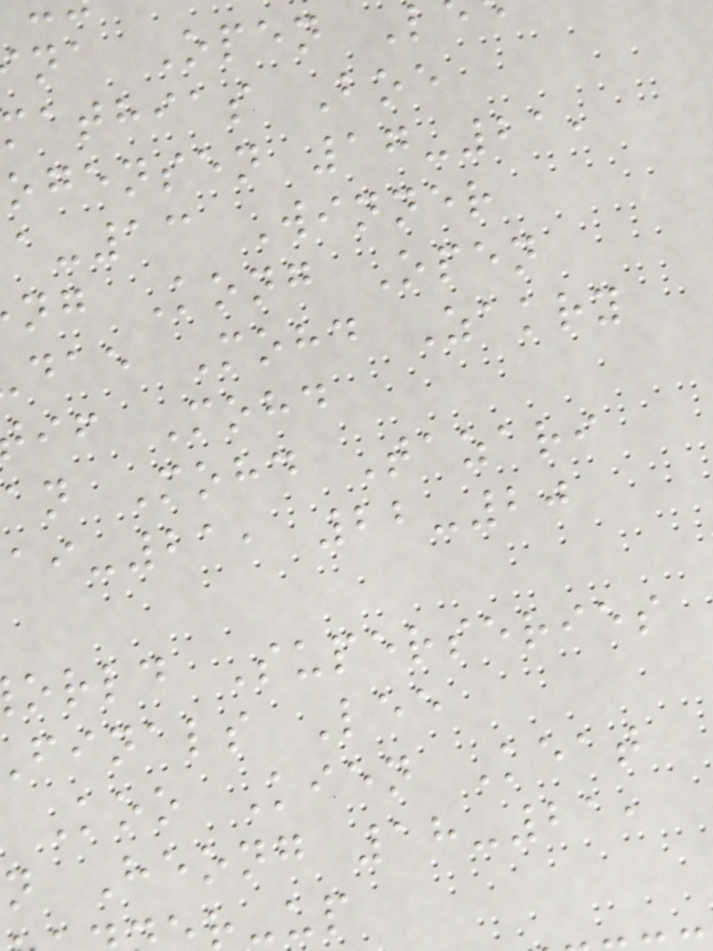na Open L
athias Boe
ogensen 17-21,
-13 Winner
ng Kong Open
dae Mohd Zakry
if Mohd
an Mohd Tazari
-21, 22-20
orld Superseries
finals Lee
Koo Kien Keat
n Heong 18-21,
